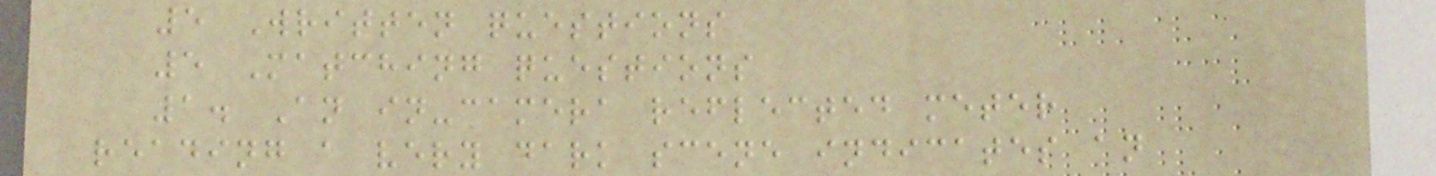5 Written questions
5 Matching questions
1. An in-camera reflected meter
reading a very dark scene indicates an
